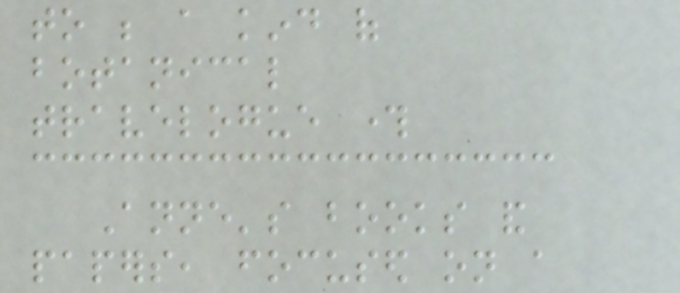to be a kind of
botanical
travelogue through
Anne's books and
papers, focused on a
